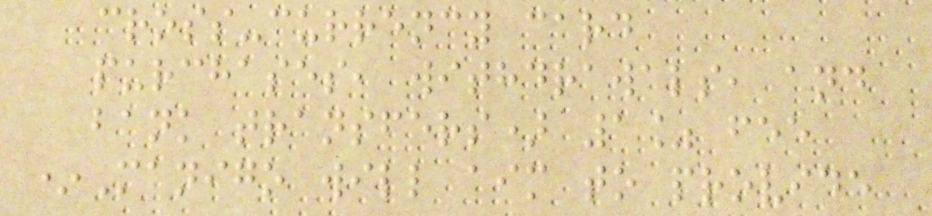cross-currency card
purchases, withdrawals, and
bank transfers) 1% fee
*Manigo will aim to provide
